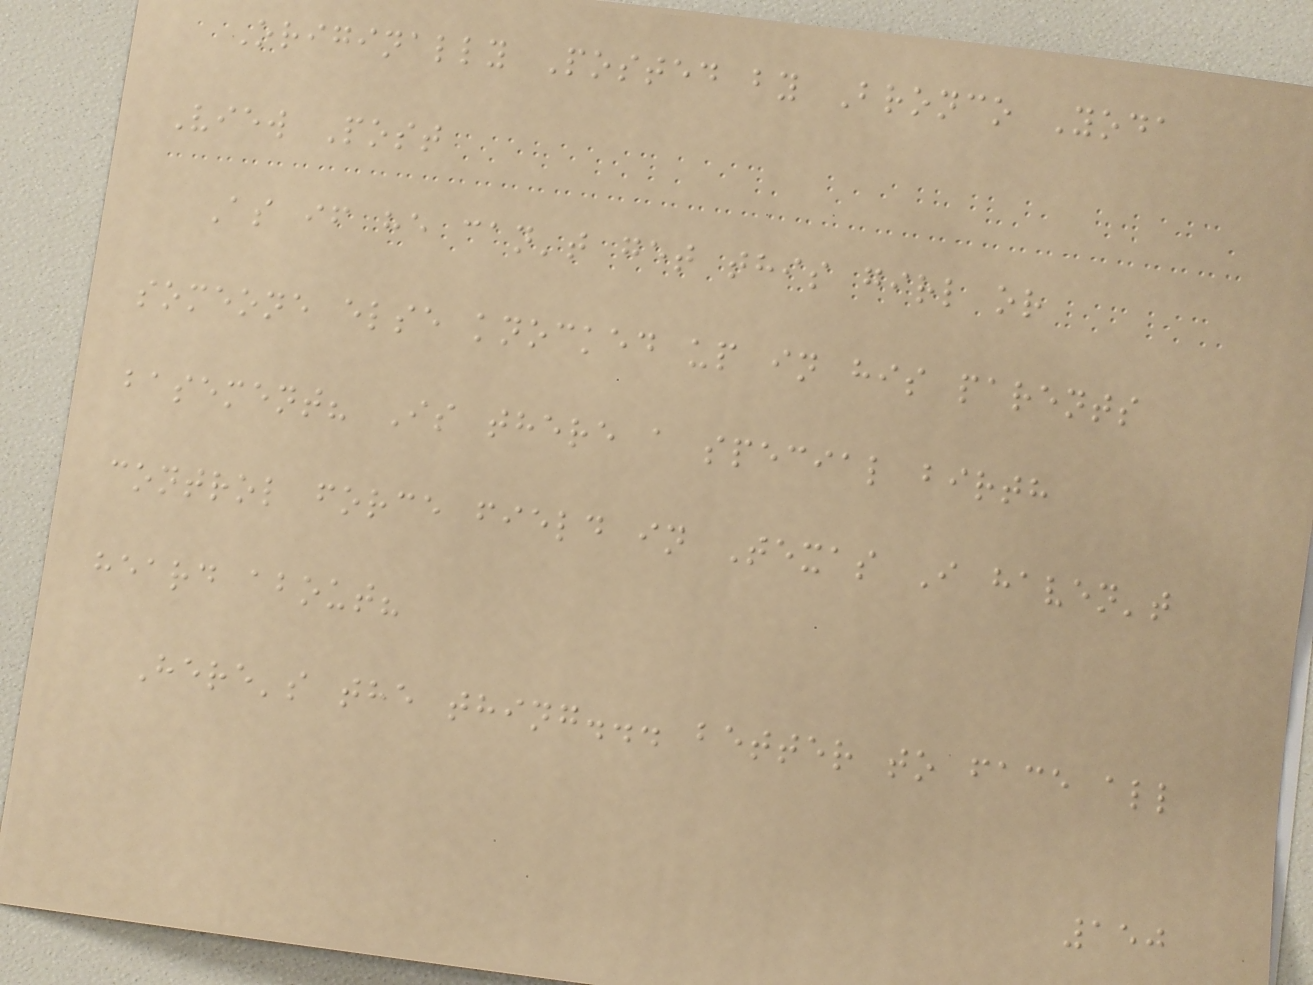Originally Posted by Bronco Yoda
View Post
As if he can't get this girl or
someone else knocked up in his parents
basement? Is there a special birth
control force field in Texas I haven't
heard about?
Here's the thing... better to face all
150
